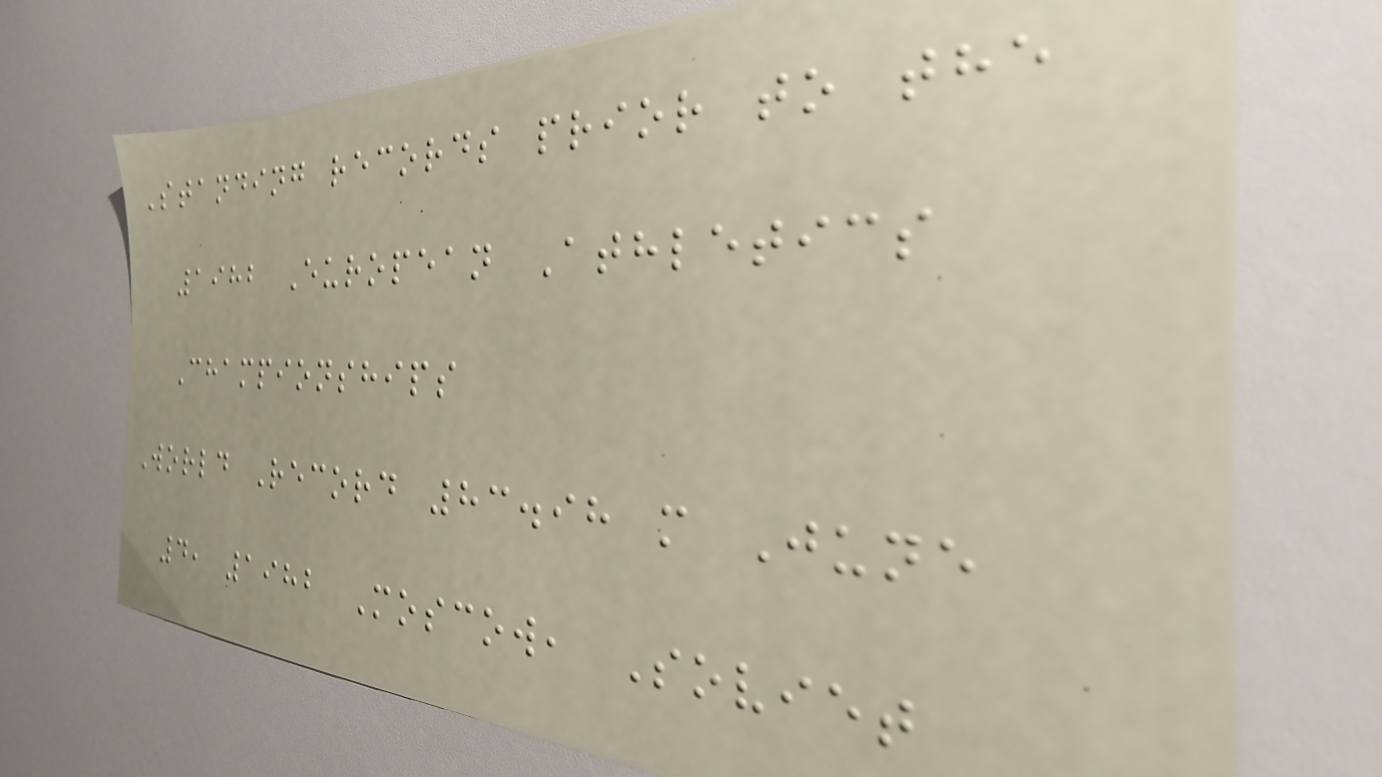Standing records prior to the
1982 European Athletics
Championships
World Record 83.98 m June
4, 1982 Moscow, Soviet
